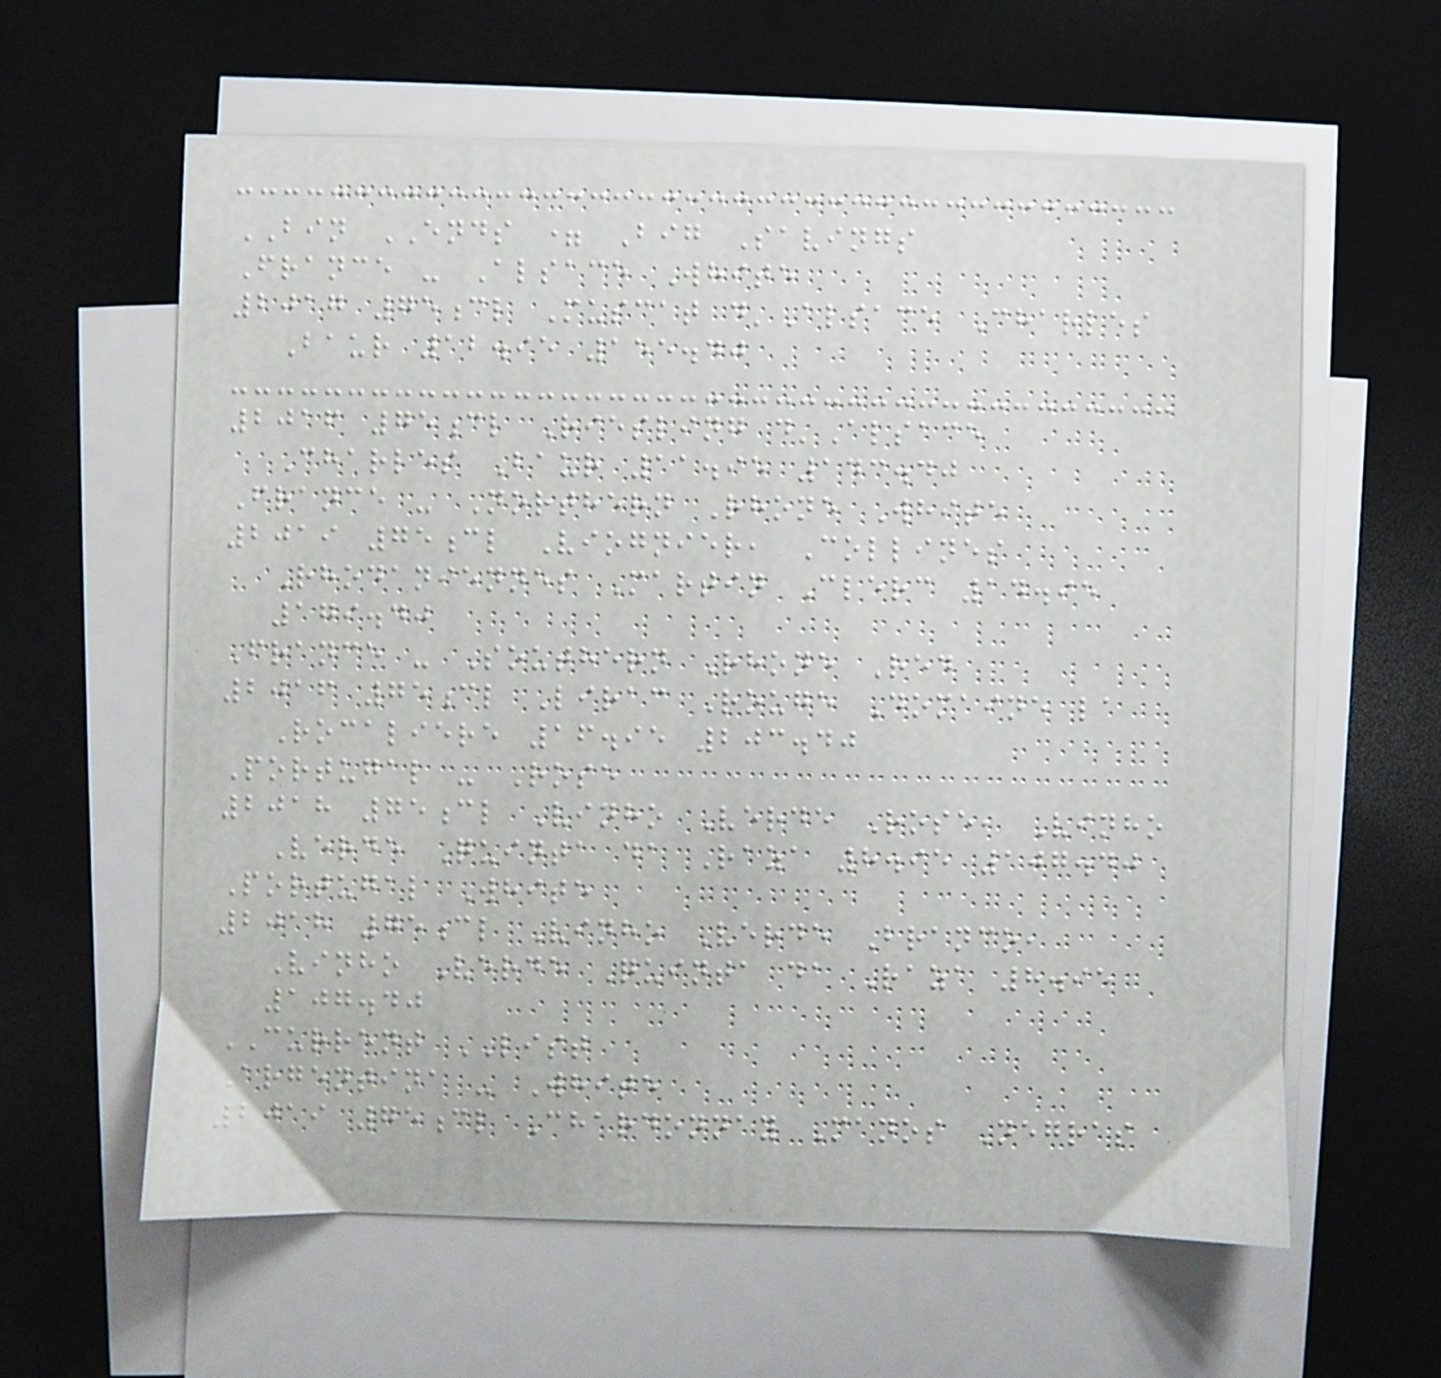BIN ENDS = Big Savings
France - Alsace White
2017 75cl Muscat d'Alsace Charles
Baur 12.95 155.40
2016 75cl Riesling d'Alsace
Charles Baur 11.95 143.40
France - Northern Rhone White
2019 75cl Viognier, Collines
Rhodaniennes Martin Clerc 14.95
179.40
France - Southern Rhone Red
2016 75cl Lirac Rouge Domaine la
Rocaliere 16.95 203.40
Portugal - Rose
2018 75cl Vinho Verde Rose, Vinho
Verde Quinta da Raza 8.95 107.40
Portugal White
2018 75cl Vinho Verde Branco,
Vinho Verde Quinta da Raza 8.95
107.40
CURRENT LIST
Argentina - White
2019 75cl Chardonnay Manos Negras
